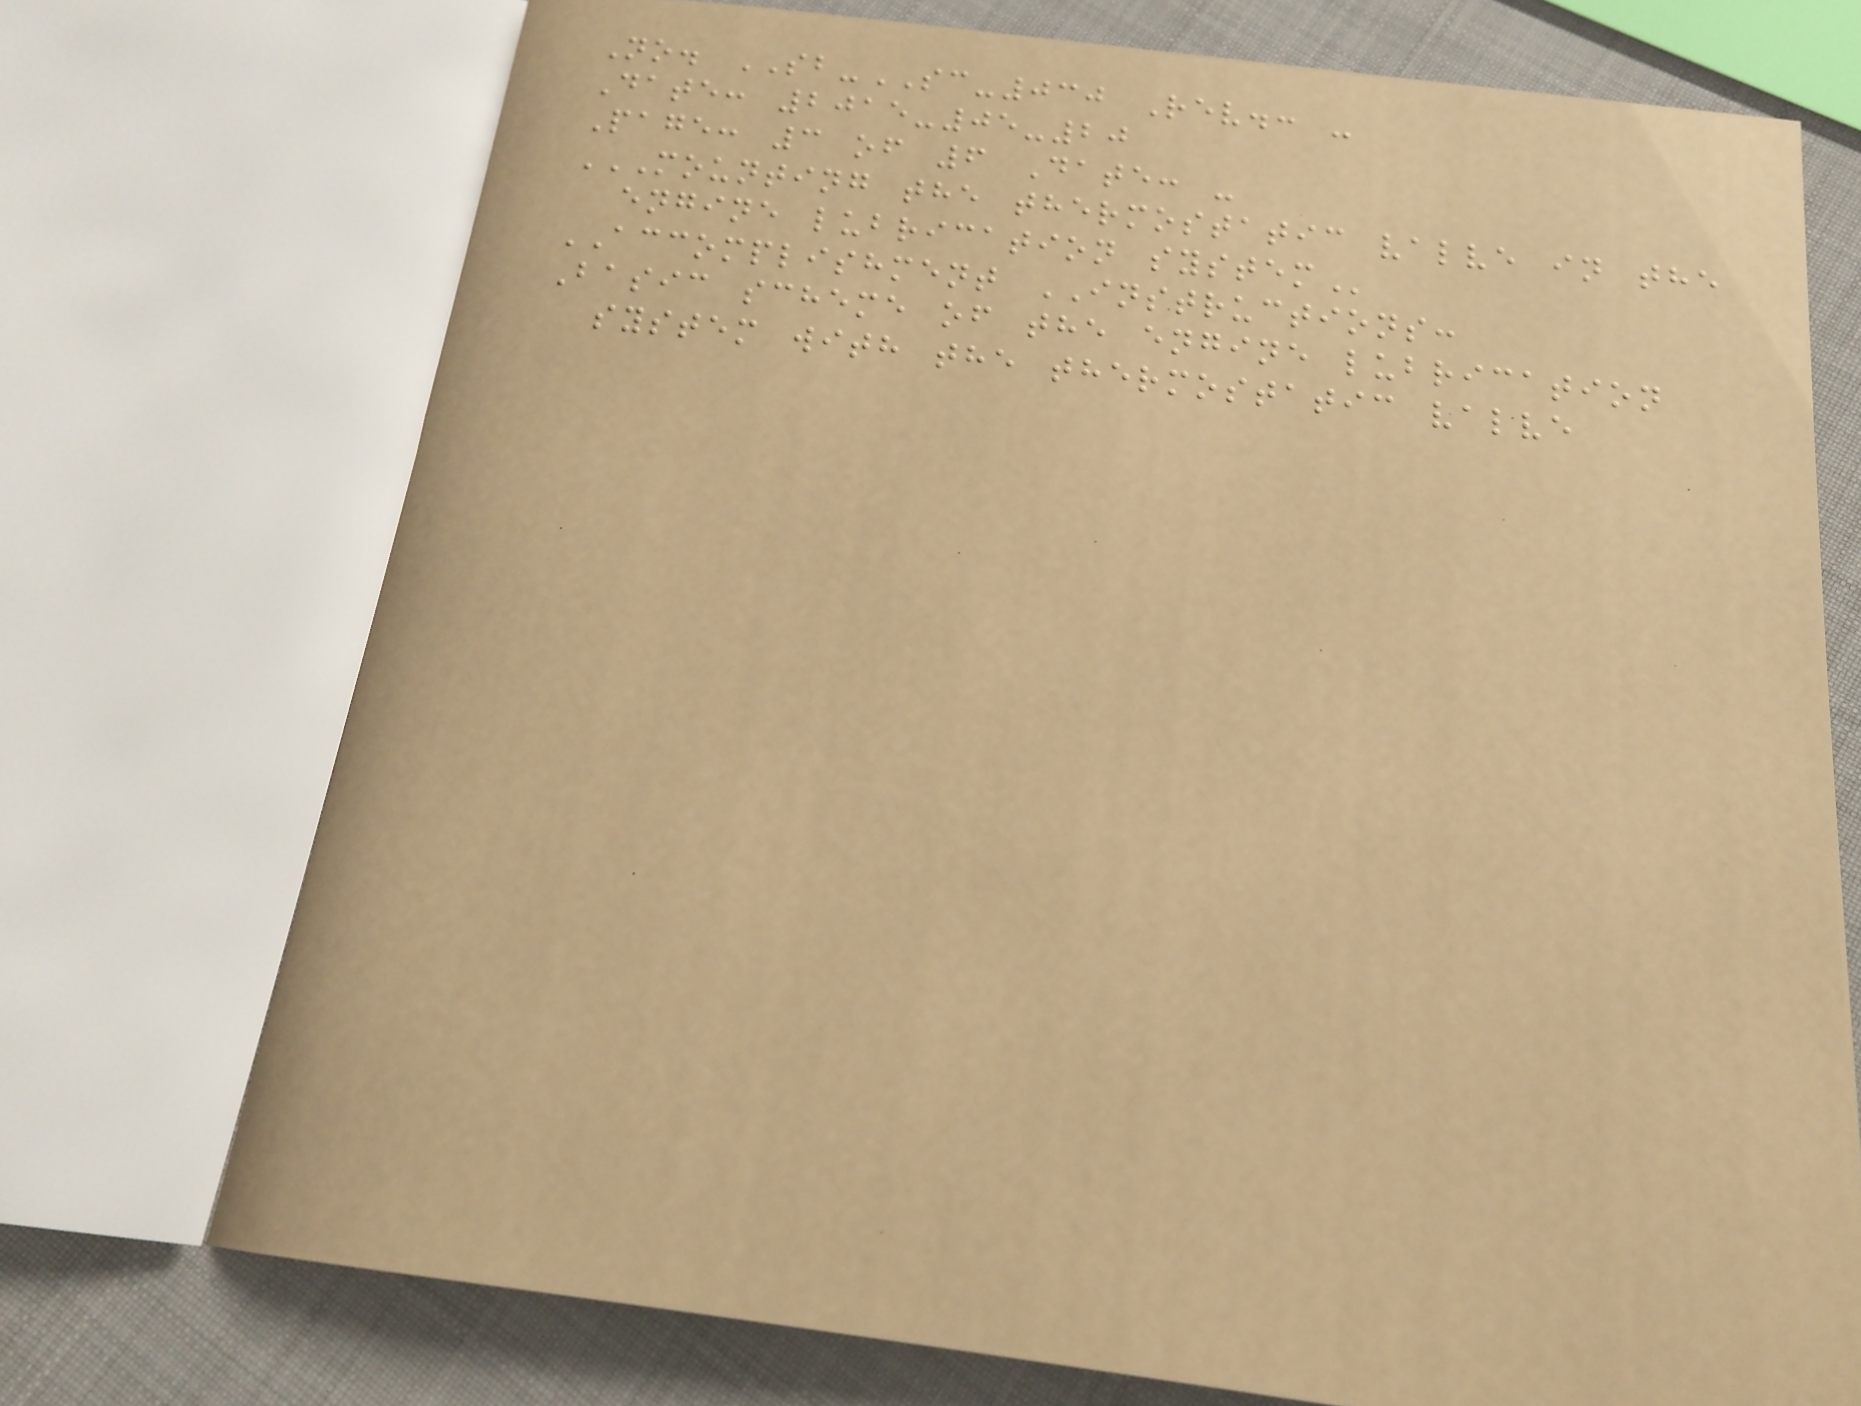No. SB-SC-030 Rev.: -
Date: 2015-05-20
Page: 3 of 6 Date: -
MOUNTING THE THERMOSTATIC VALVE IN THE
ENGINE LUBRICATION SYSTEM
ACCOMPLISHMENT INSTRUCTIONS:
Basic scheme of the engine lubrication
system with the thermostatic valve
